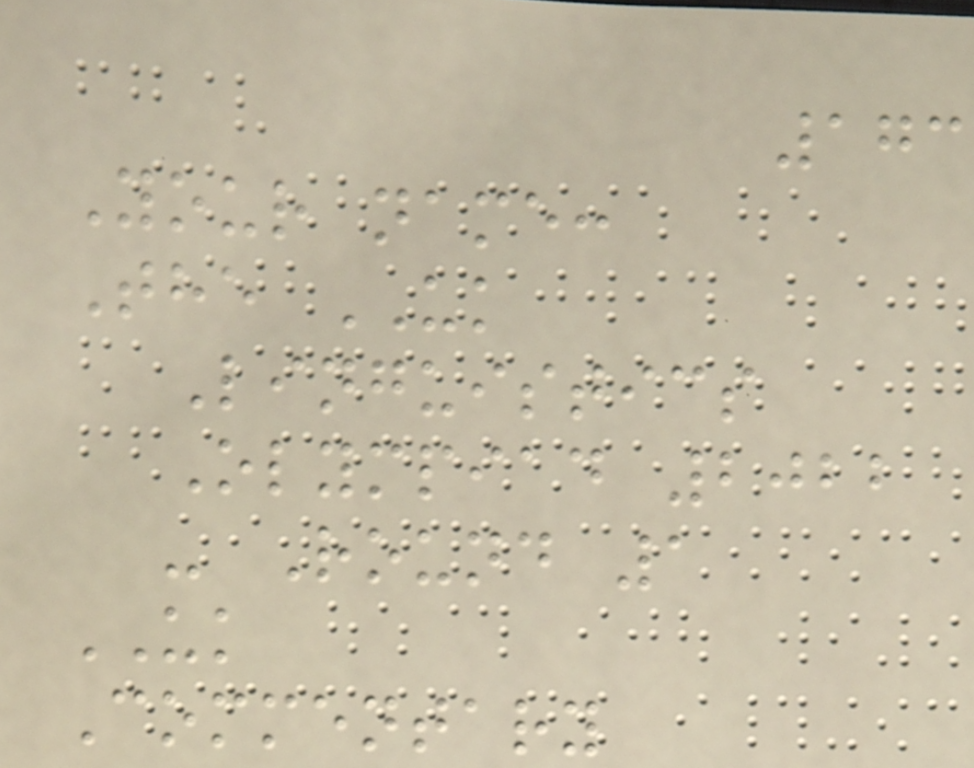173
Your name:
The UK
Linguistics
Olympiad 2022
- Round 1
UK
Commentary
